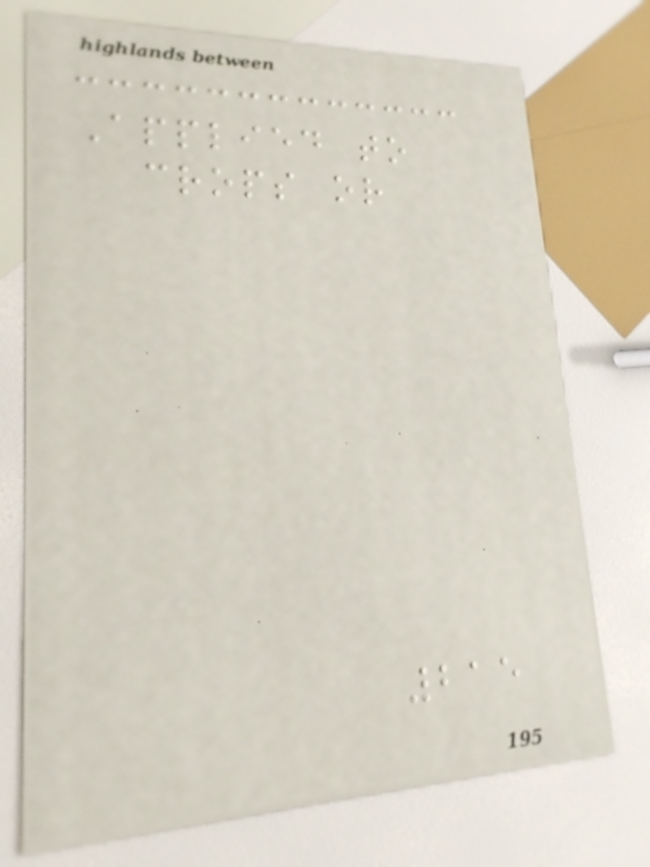Applied to
crops or
215
